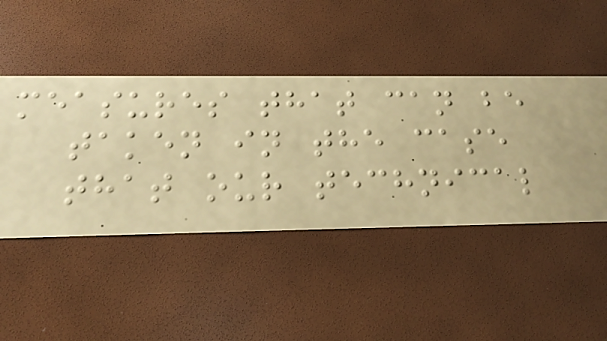measures that can be
taken in the case
that our technical
